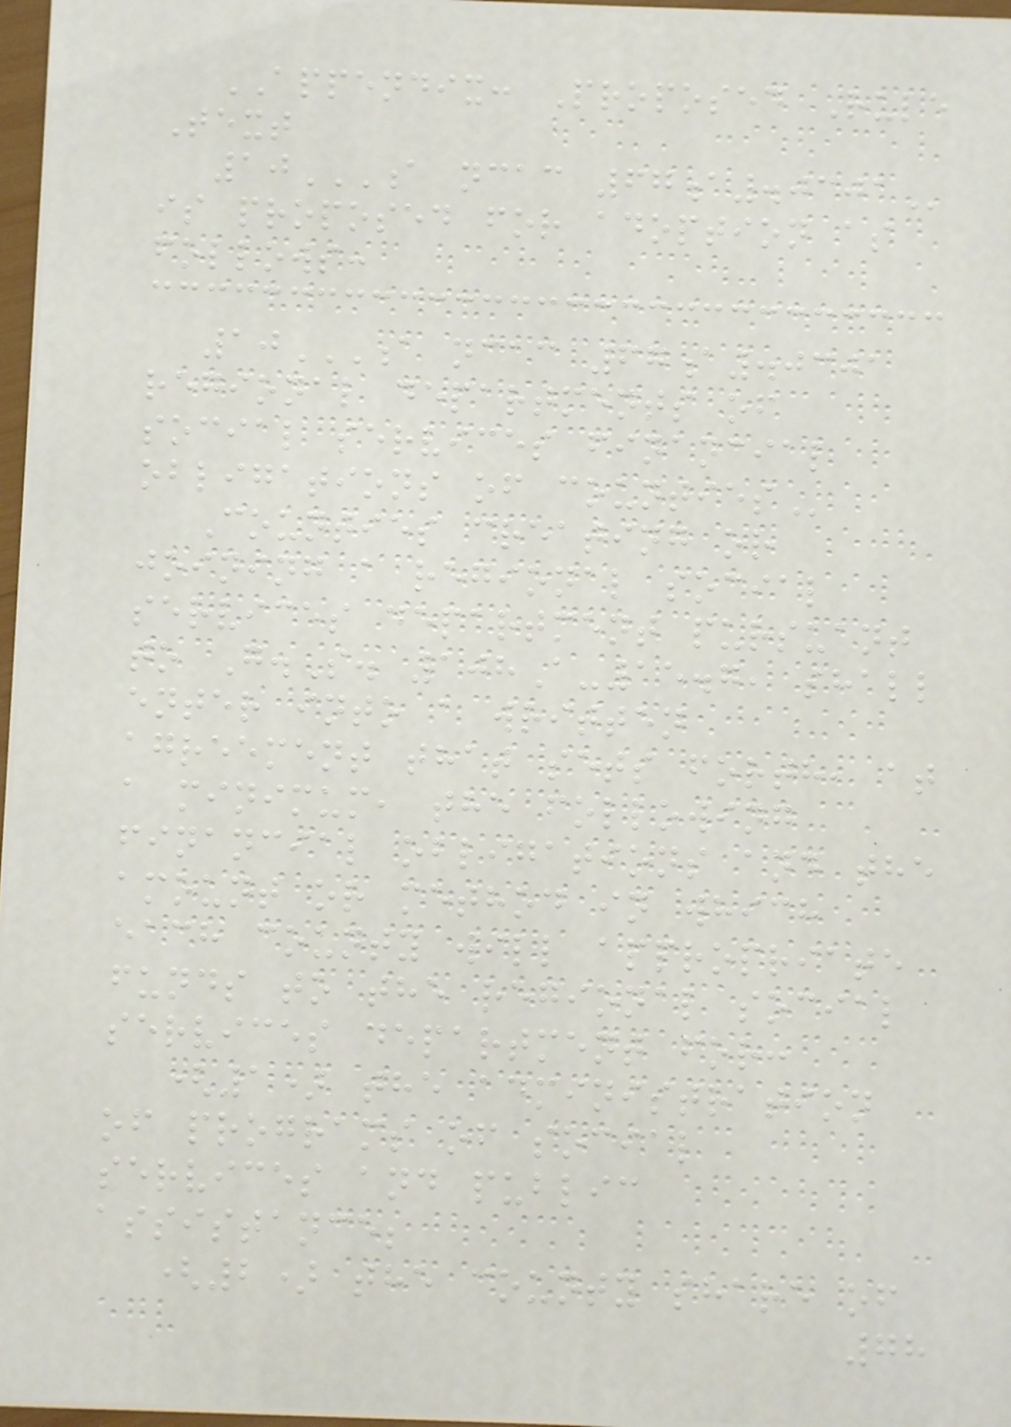APPENDIX: Proposed Rule
Text
10A NCAC 67A.0301
is proposed for adoption as
follows:
10A NCAC 67A.0301
REGIONAL DEPARTMENTS OF
SOCIAL SERVICES FINANCIAL
OBLIGATIONS OF COUNTIES
Counties creating or
joining a regional social
services department pursuant
to G.S. 108A-15.7, shall
enter into a written
agreement that sets forth, at
a minimum, the following
financial obligations and the
amount or method in which
each county will appropriate
funds to the regional social
services department for:
(1) the administration
of programs of social
services and public
assistance;
(2) the county share of
78
